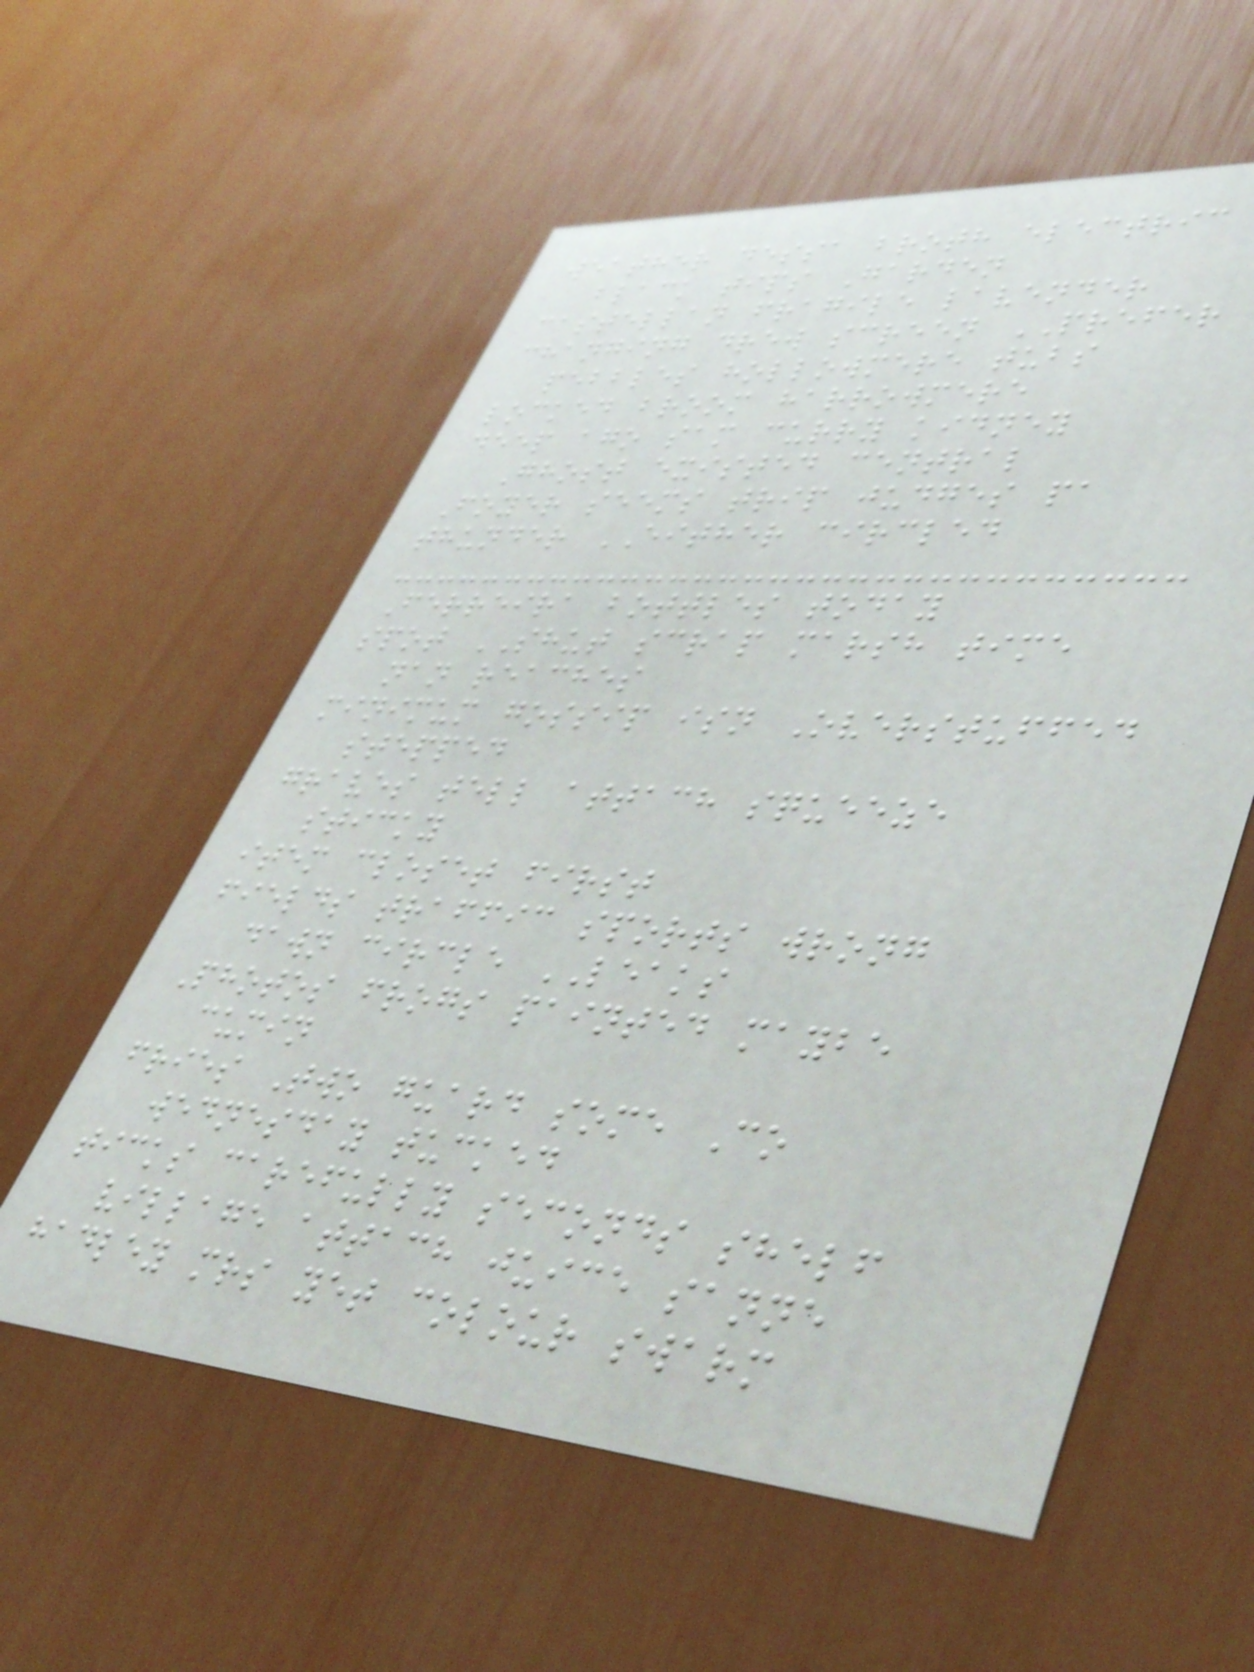weather dessa broth electric
black tips Garden
castellan fragile lavender
changing drew screen PREFER
pebbles hollowmere tubs
locked broom harrowmere
deep ago sam curry kidney
Ghost existed central
Foyer seems trip judges pa
thunder EITHER circled
Ferreira bottles today
spot SHUT scrap marsh time
nan reaches
minimum gossip isn Overstuffed
stepped
graves tell attach squeeze
sticky
item closet first
fields traffic sports wrong
dawn circle LEAKS
Photos frogs painted maybe
cumin
fries Two guard some Co
wednesday tucked
ticks carefully seconds shelf
village attach juice sanne
hadley mrs yet colour swarm
